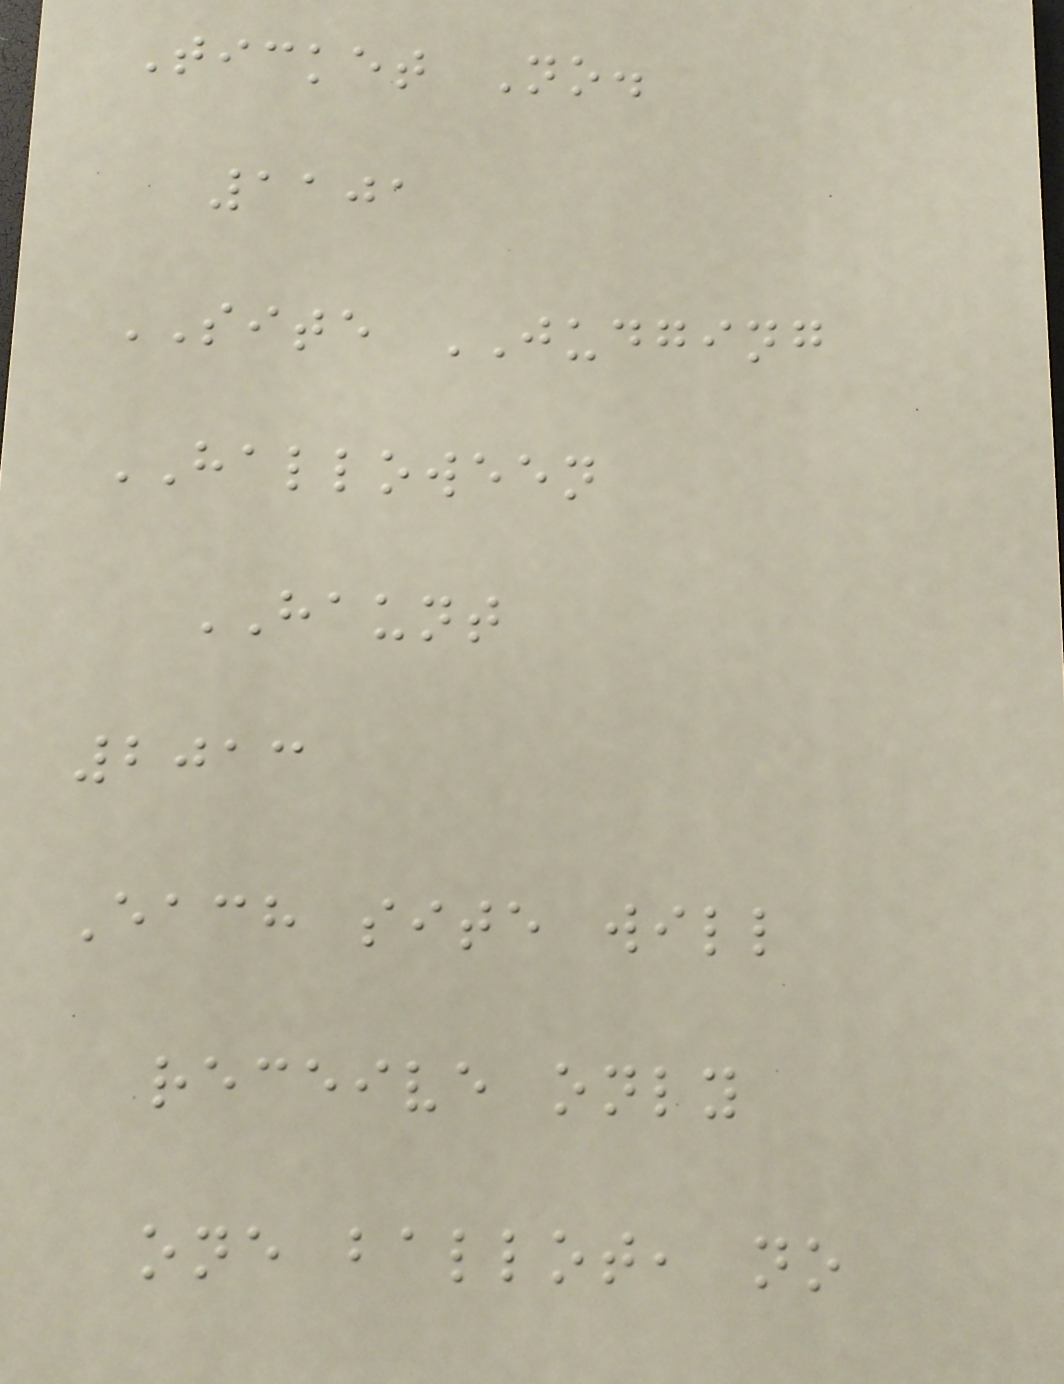Ticket No.
1101
SITE JUDGING
HALLOWEEN
HAUNT
2013
Each site will
receive only
one ballot, no
